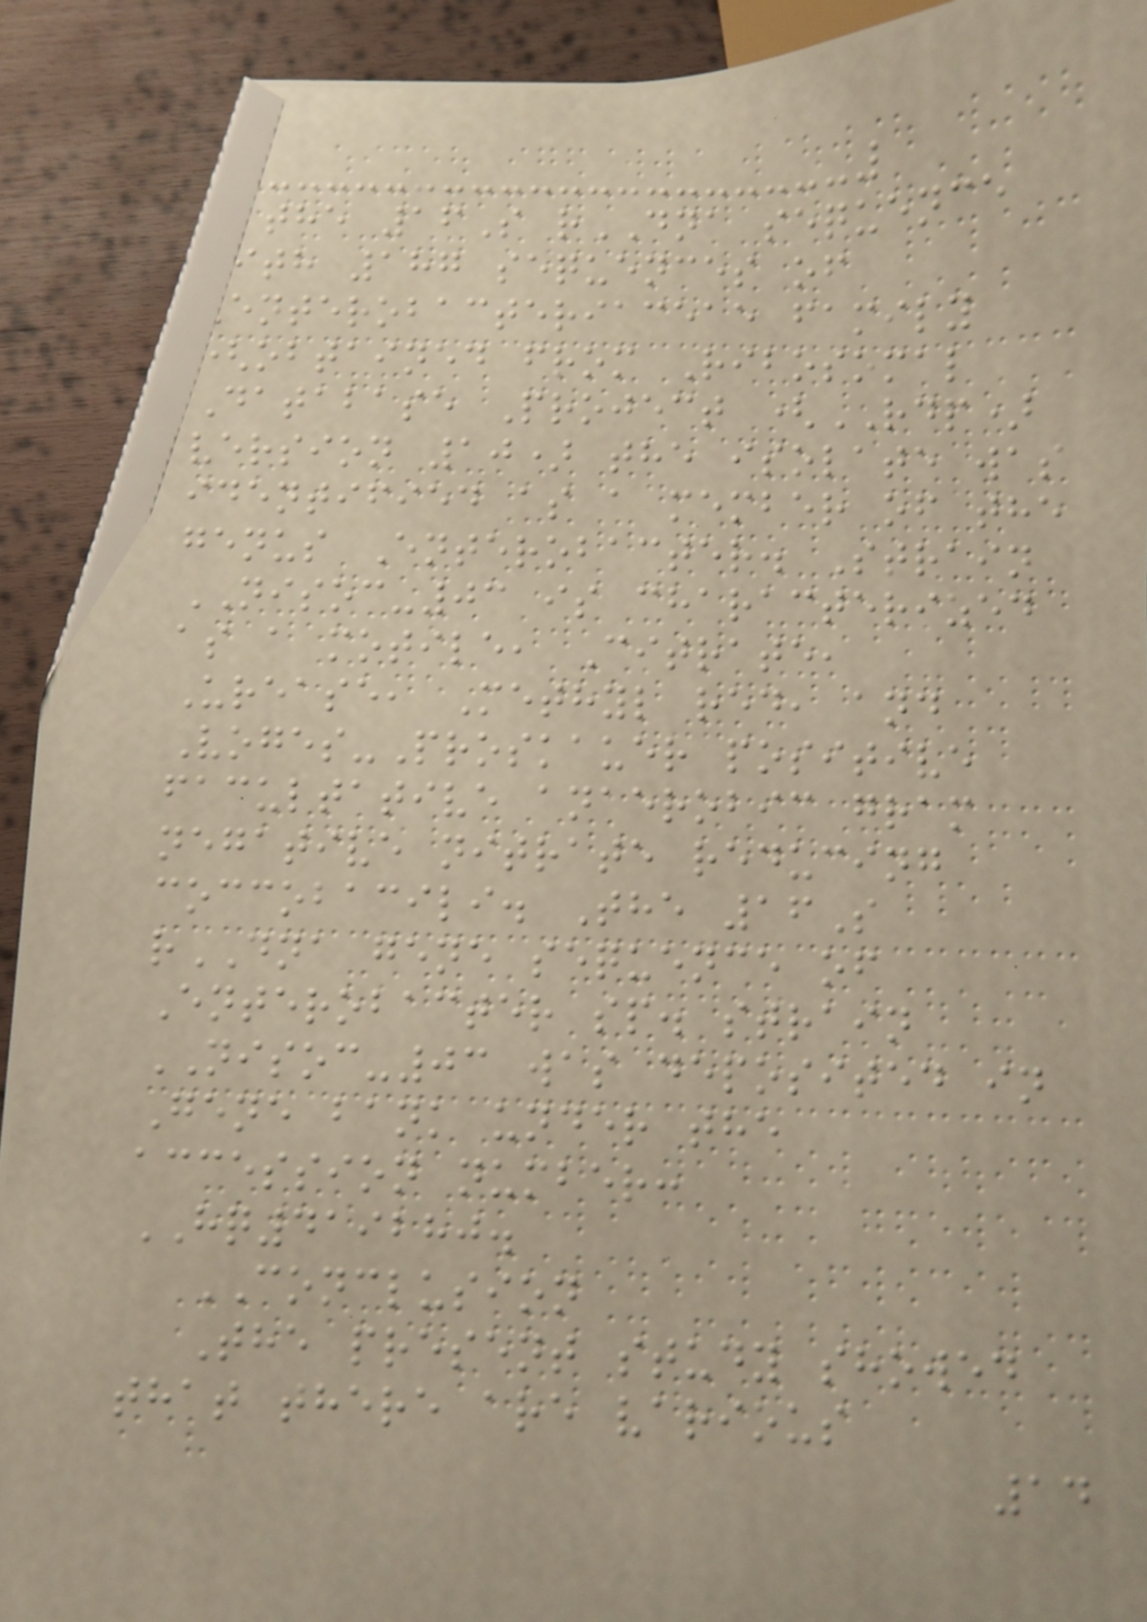the 16S rDNA sequence
with 187 sequences of
Enterobacteriaceae family
(obtained from Ribosomal
Database Project (RDP)
version 10) the isolate was
identified as a member of the
genus Enterobacter. Strain
NISOC-03 is characterized
as a motile, Citrate,
Urease, Methyl red, and
Voges-Proskauer positive
facultative anaerobic gram
negative nitrate reducing
coccobacili. The 16S
rDNA gene sequence of
Enterobacter sp. strain
NISOC-03 was deposited in
Gene bank under the
accession number:
HQ419280.
CONCLUSION
The present study showed
that there are various
14
